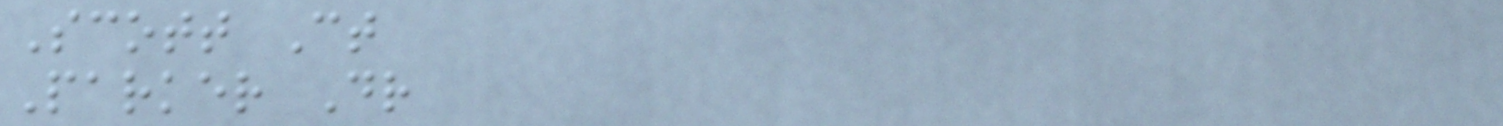Scott Ct
Parker Dr
